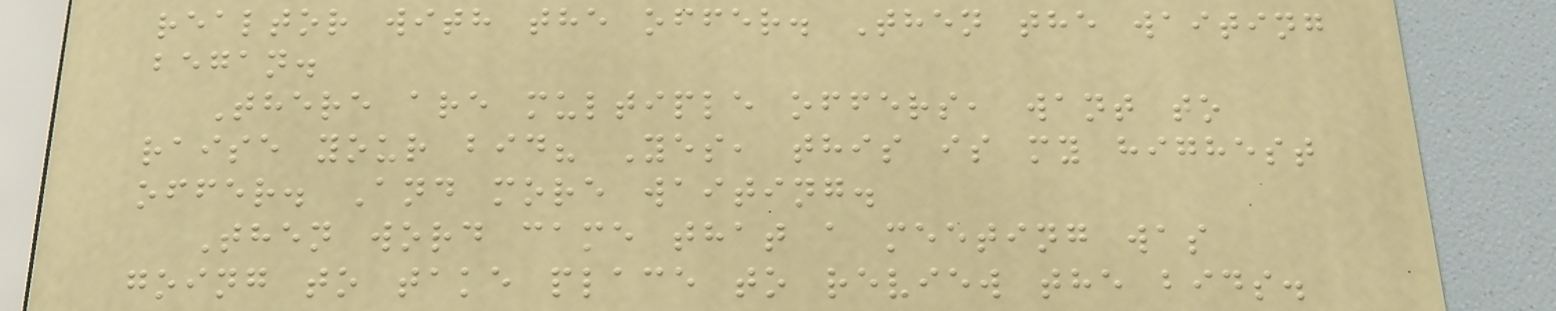realtor with the offer. Then the waiting
began.
There are multiple offers, want to
raise your bid? Yes, this is my highest
offer. And more waiting.
Then word came that a meeting was
going to take place to review the bids.
